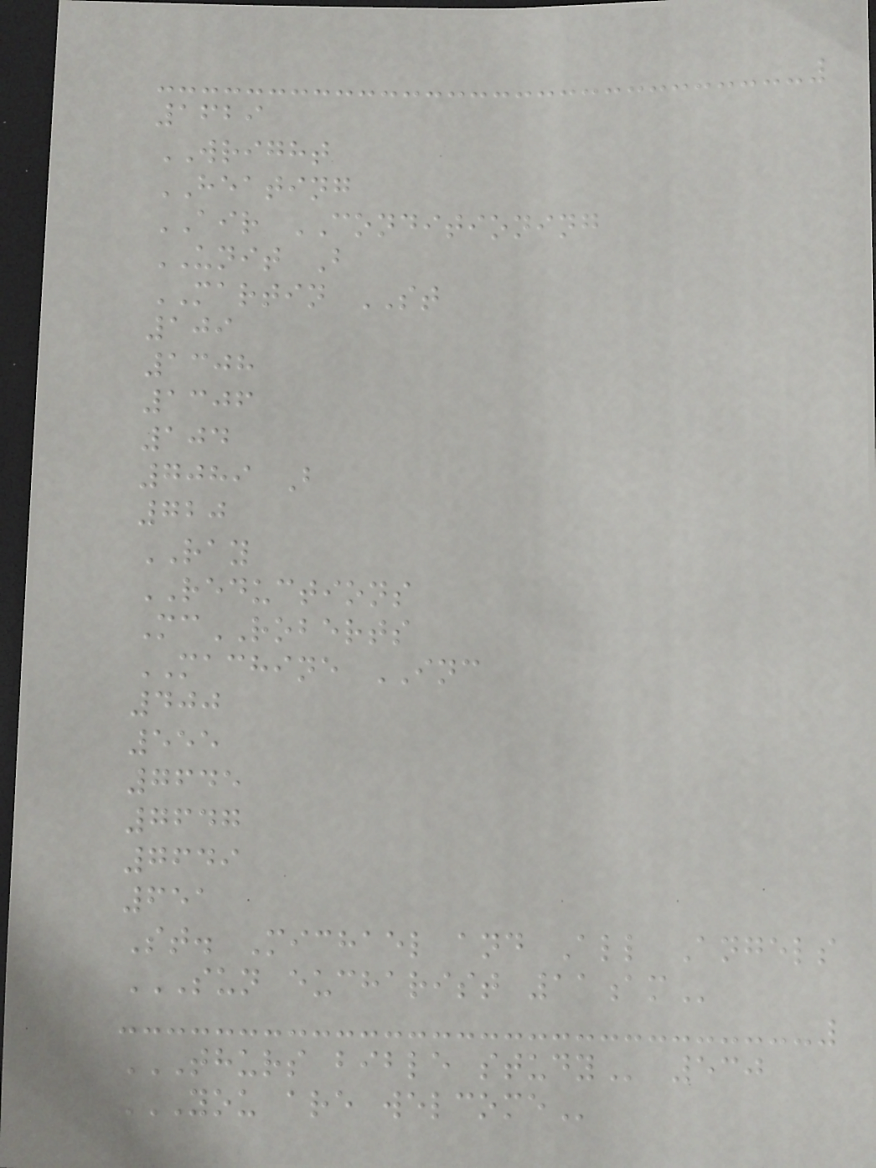1629
WRIGHT
HEATING
AIR CONDITIONING
UNIT B
MARTIN ST
109
1308
1306
104
7089 B
720
RAY
REDUCTIONS
McROBERTS
MACHINE INC
400
555
7645
7647
7649
651
St. Michael and All Angels
SUN EUCHARIST 11AM
THURS BIBLE STUDY 530
YOU ARE WELCOME
